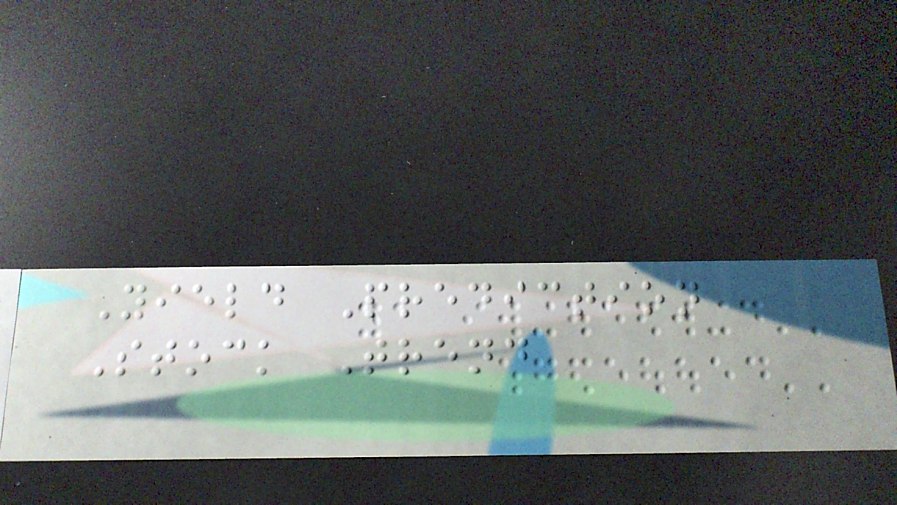Yield Prediction
Stock Trend
